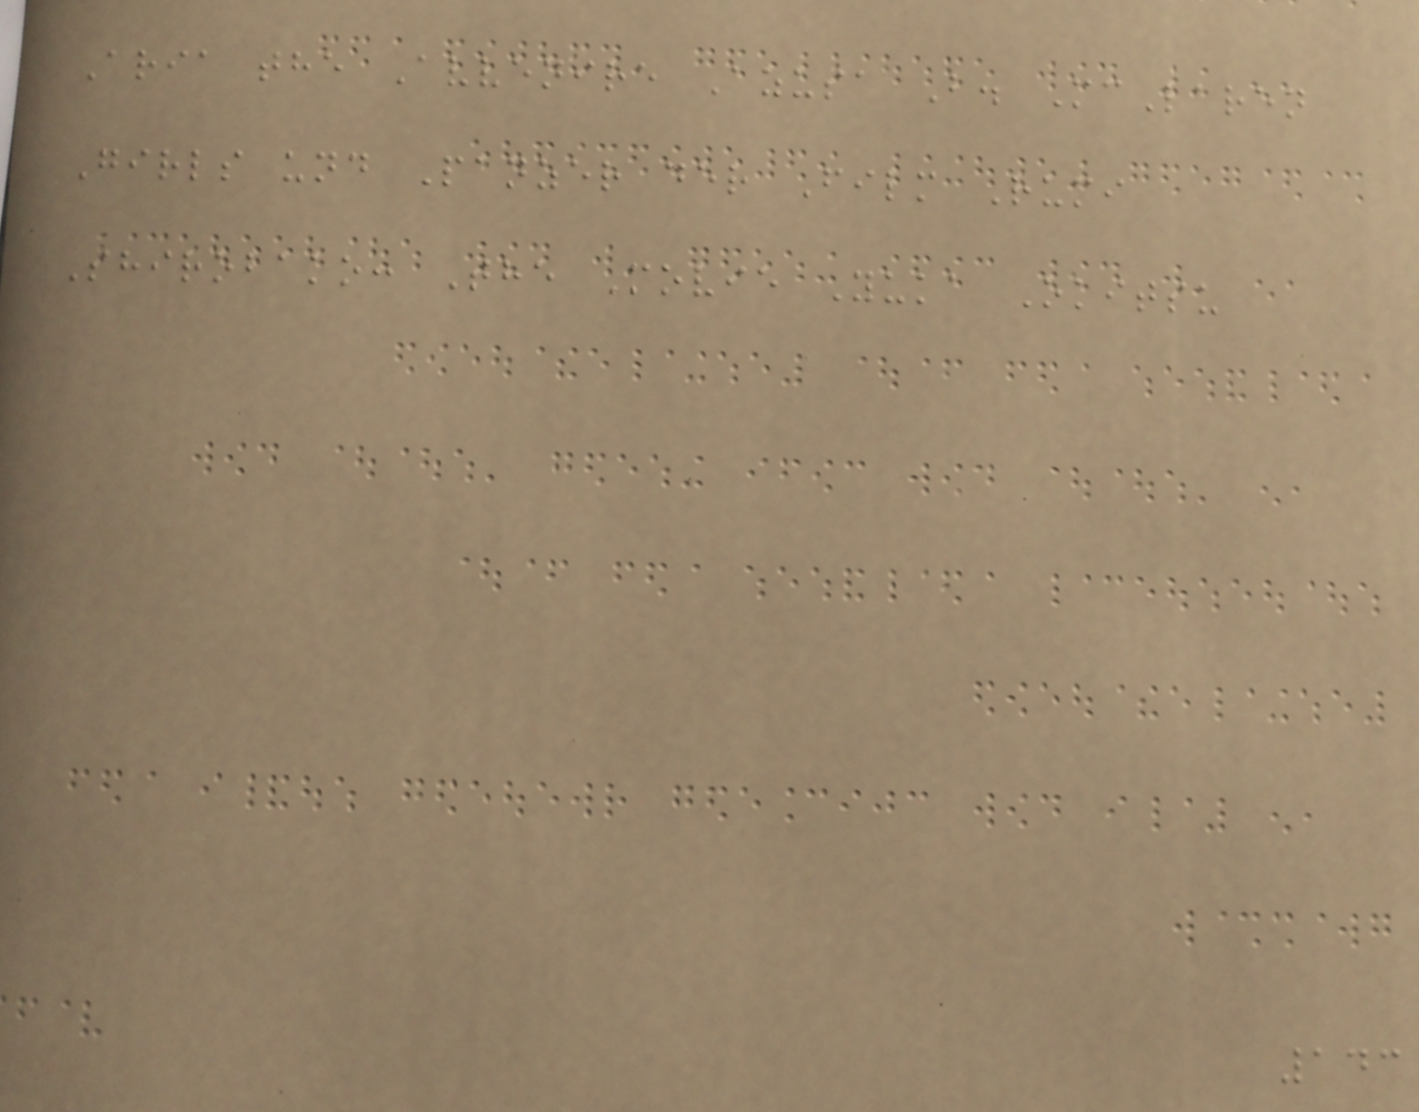Aria the Avvenire Azusa B. McLaren
Girls und Panzer der Film Rumi
Shirobako: The Movie Yuka Okitsu
143
